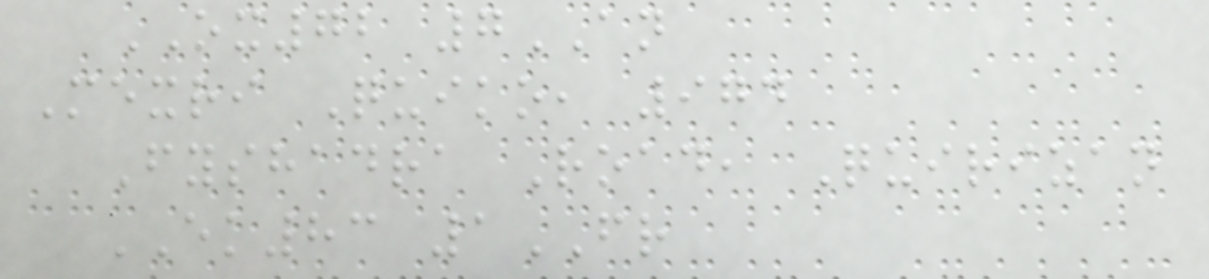OX72 7AN
Mexri Quiko, 974
Fyshadra Road, Quirizan
EK83 1FR
